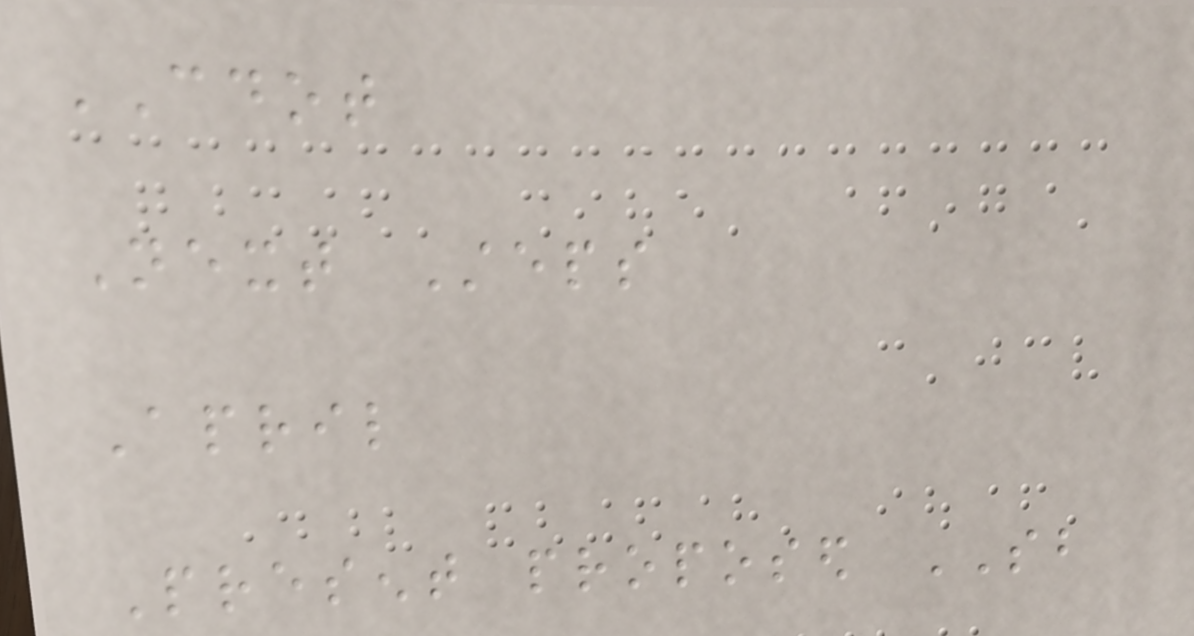CDOT
Next Steps
April
Present proposed SB
